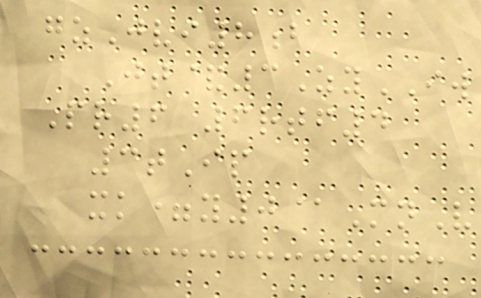gzJvi8b
Jt&3ZyIW
Pr6 6rtf4
3tIp
xk=y0@MnV
